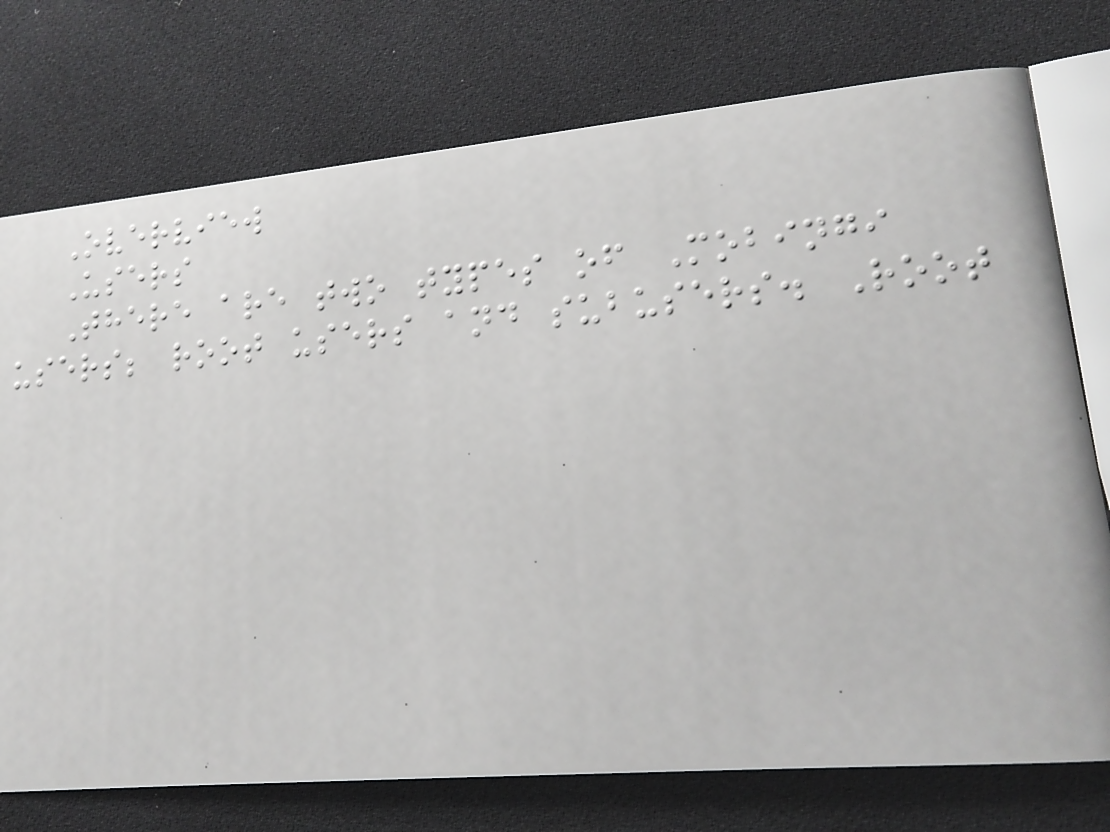Overview
Users
There are two types of Mobingi
users; root users and subusers. Root
